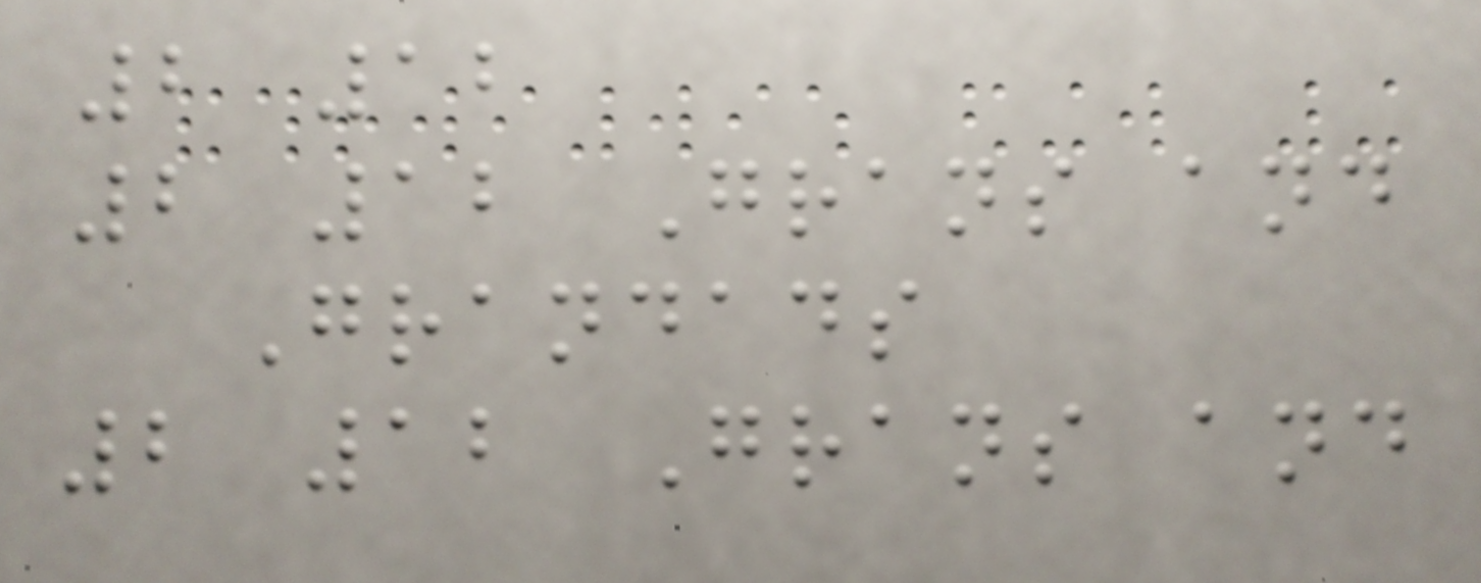2 12
2 12 Grans and
Grandads
2 12 Grans and
